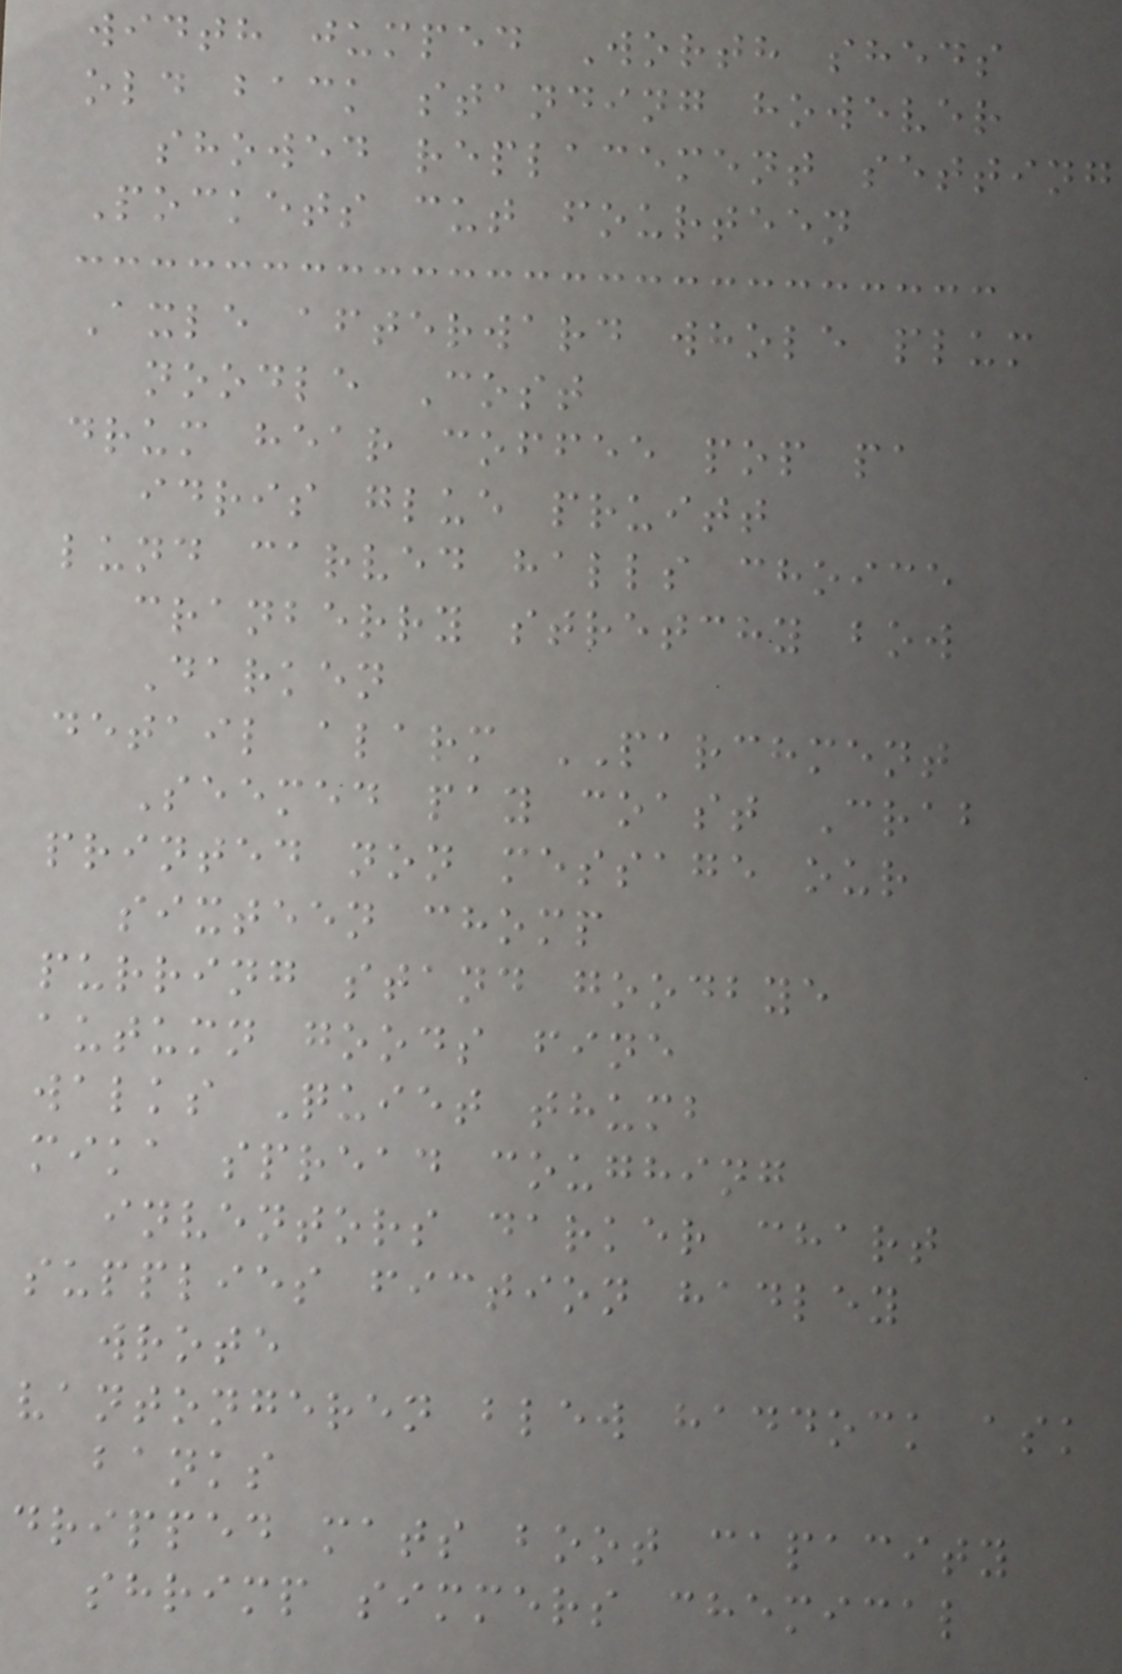width jumped Worth sheds
old back standing however
showed replacement setting
Pockets cut fourteen
Axle afterward whole plum
noodle Cost
drum hear coffee pop pa
idris glue pruitt
lund carved halls choice
cranberry stretchy bow
Darken
detail alarm PARCHMENT
Seemed pay coast Crab
printed non message our
sixteen chomp
purring stand goodbye
autumn goods fine
walks Quiet thumb
mika spread coughing
inventors darker chart
supplies fiction hadley
wrote
vantongeren blew haddock ask
banks
dripped mats boot capacity
shrimp simmers chemical
